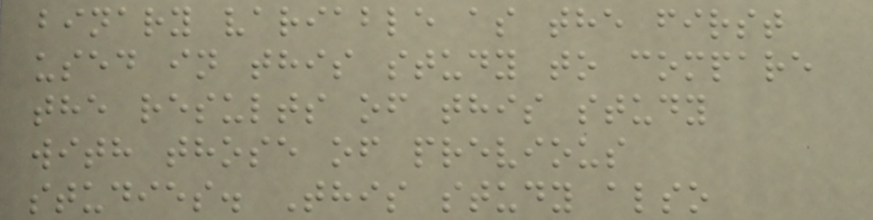binary variable as the first
used in this study to compare
the results of this study
with those of previous
studies. This study also
